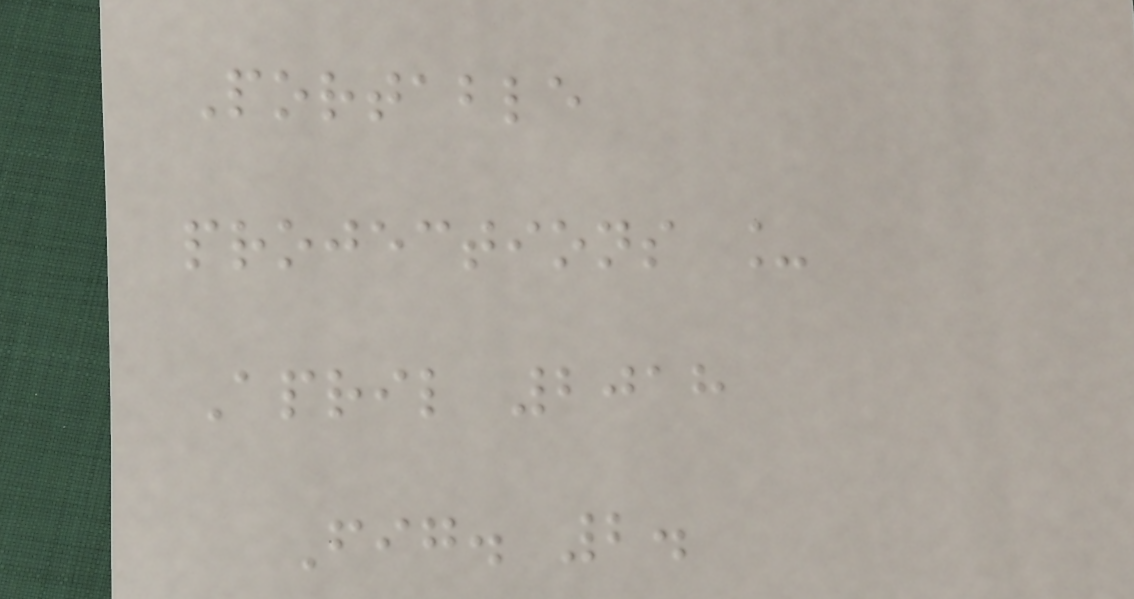Portable
projections _
April 2018
Fig. 2.
